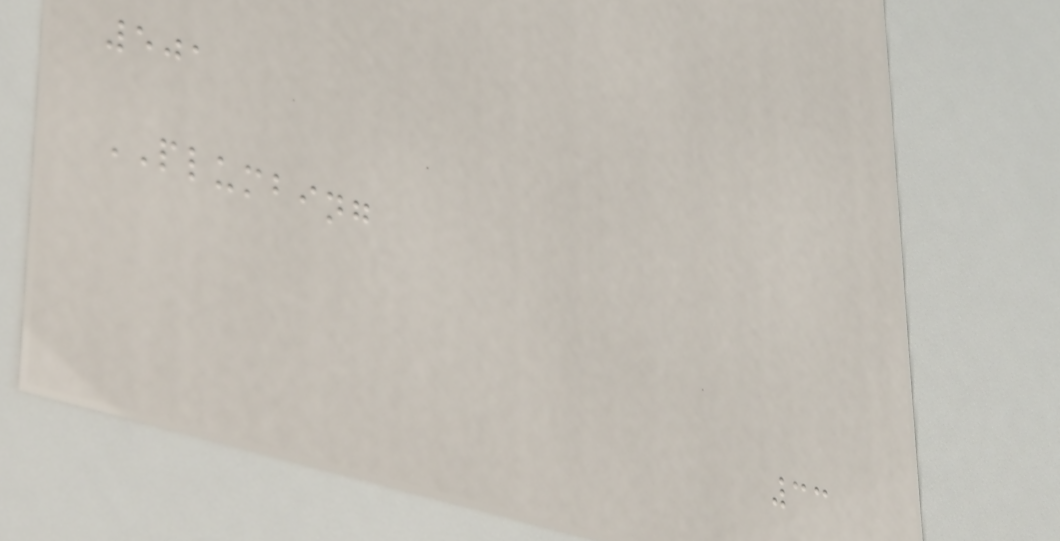501
PLUMBING
33
